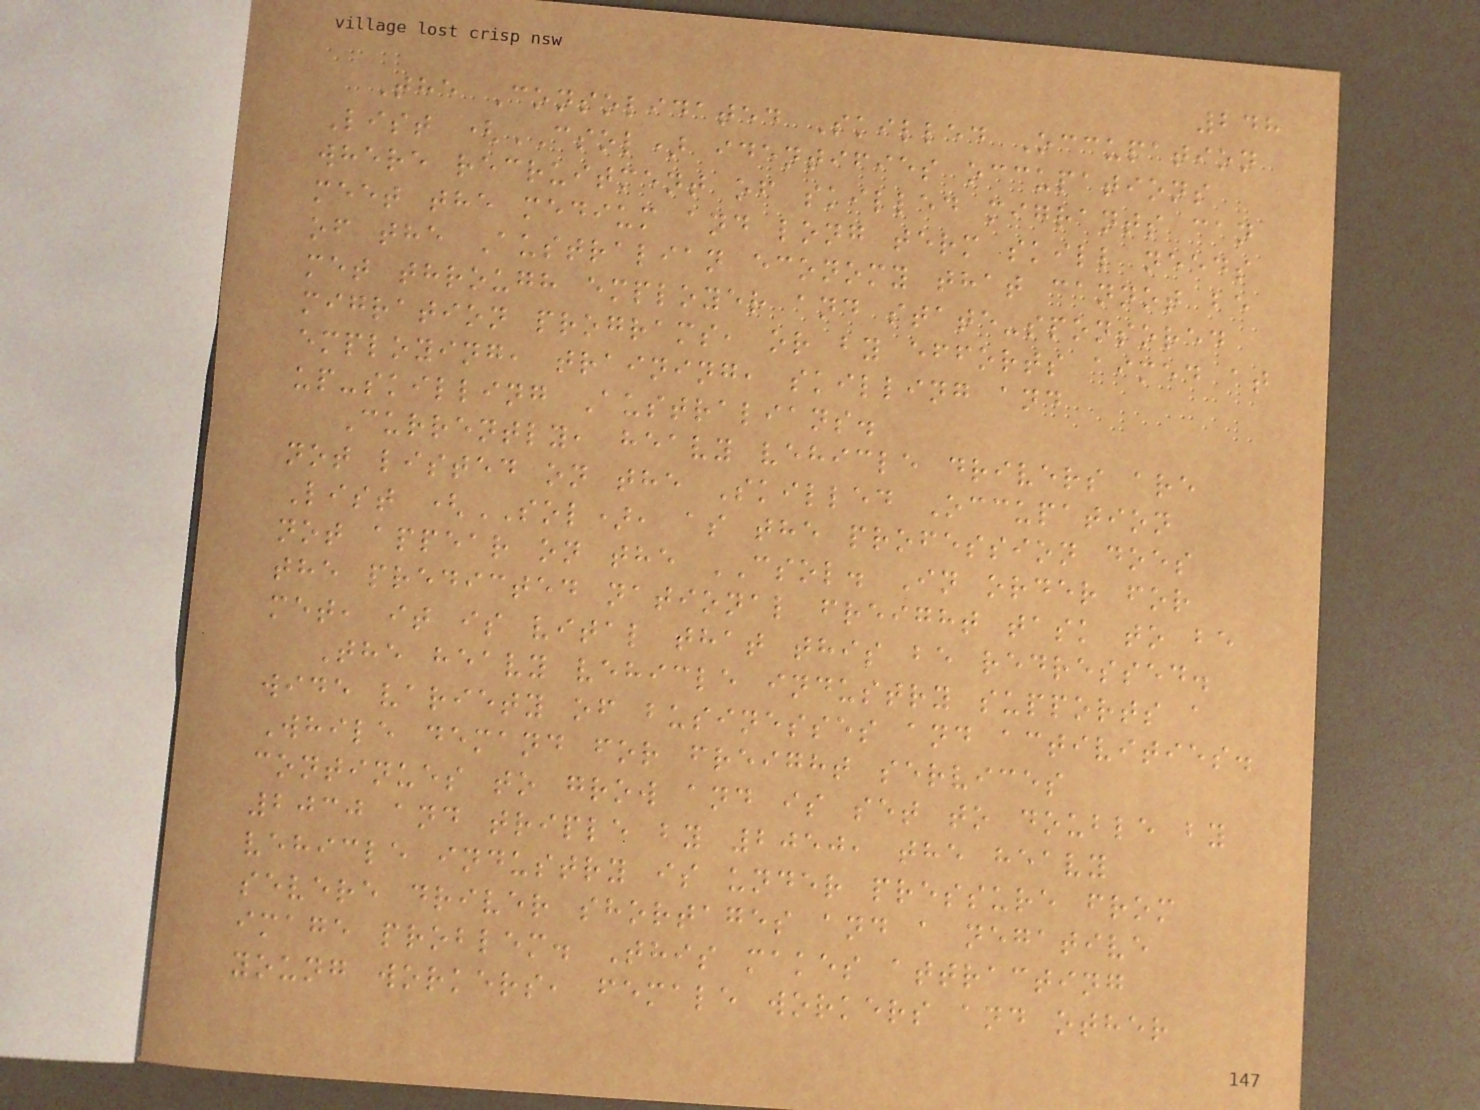248
The Consolidated Skilled Occupation
List (CSOL) identifies occupations
where recruitment of skilled migrants can
meet the medium and long term skill needs
of the Australian economy that cannot be
met through employer and state-sponsored
migration programs, or by efforts aimed at
employing, training, skilling and
up-skilling Australians.
Currently, heavy vehicle drivers are
not listed on the Skilled Occupation
List (SOL), as the profession does
not appear on the CSOL. In order for
the predicted national freight task to be
met, it is vital that this be redressed.
The heavy vehicle industry supports a
wide variety of businesses and activities.
While demand for freight services
continues to grow and is set to double by
2030 and triple by 2050, the heavy
vehicle industry is under pressure from
severe driver shortages and a negative
image problem. This makes attracting
young workers, female workers and other
